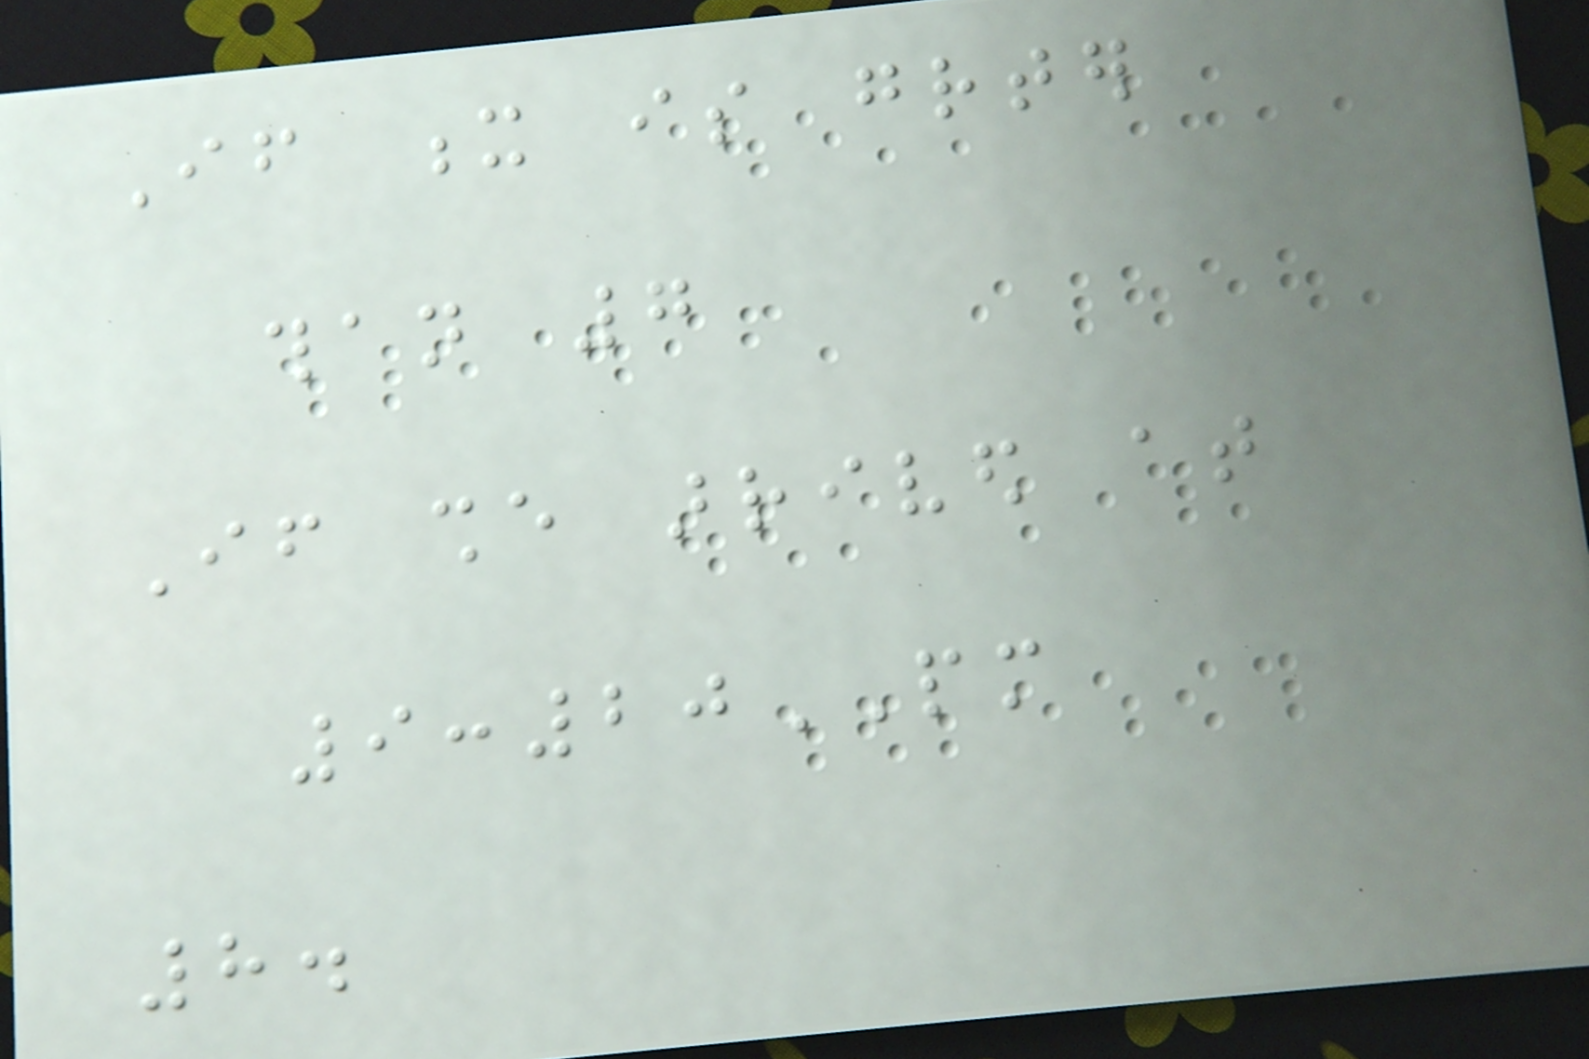If x is greater
than 7
If she arrived at
9:20PM
8.
